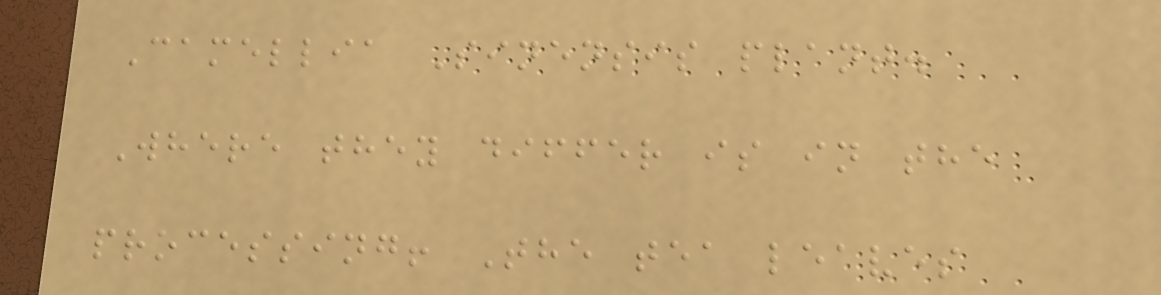Camellia Sinensis plant.
Where they differ is in the
processing! The tea leaves
